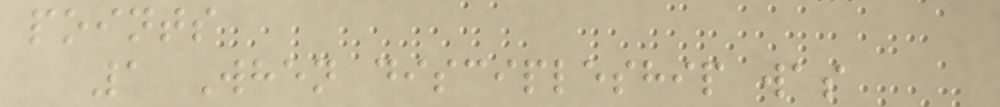points
1 When discipleship was
